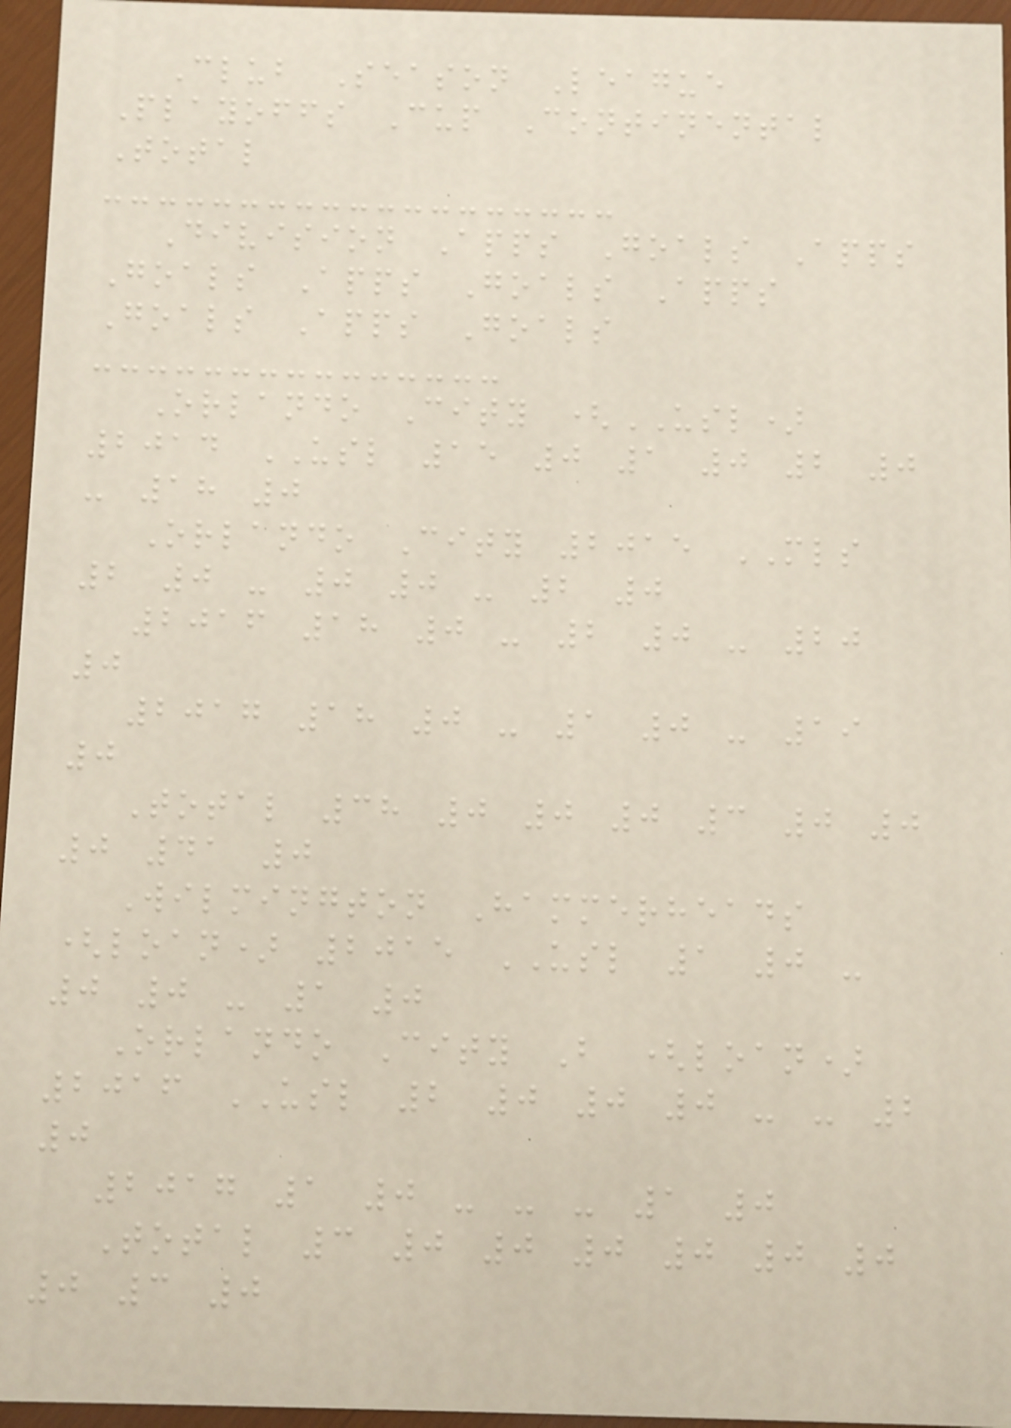Club Season League
Playoffs Cup Continental
Total
Division Apps Goals Apps
Goals Apps Goals Apps
Goals Apps Goals
Orlando City (USL)
2014 USL 15 0 1 0 2 0
- 18 0
Orlando City 2015 MLS
2 0 - 0 0 - 2 0
2016 18 0 - 2 0 - 20
0
2017 18 0 - 1 0 - 19
0
Total 38 0 0 0 3 0 0
0 41 0
Wilmington Hammerheads
(loan) 2015 USL 1 0 -
0 0 - 1 0
Orlando City B (loan)
2016 USL 2 0 0 0 - - 2
0
2017 1 0 - - - 1 0
Total 3 0 0 0 0 0 0
0 3 0
